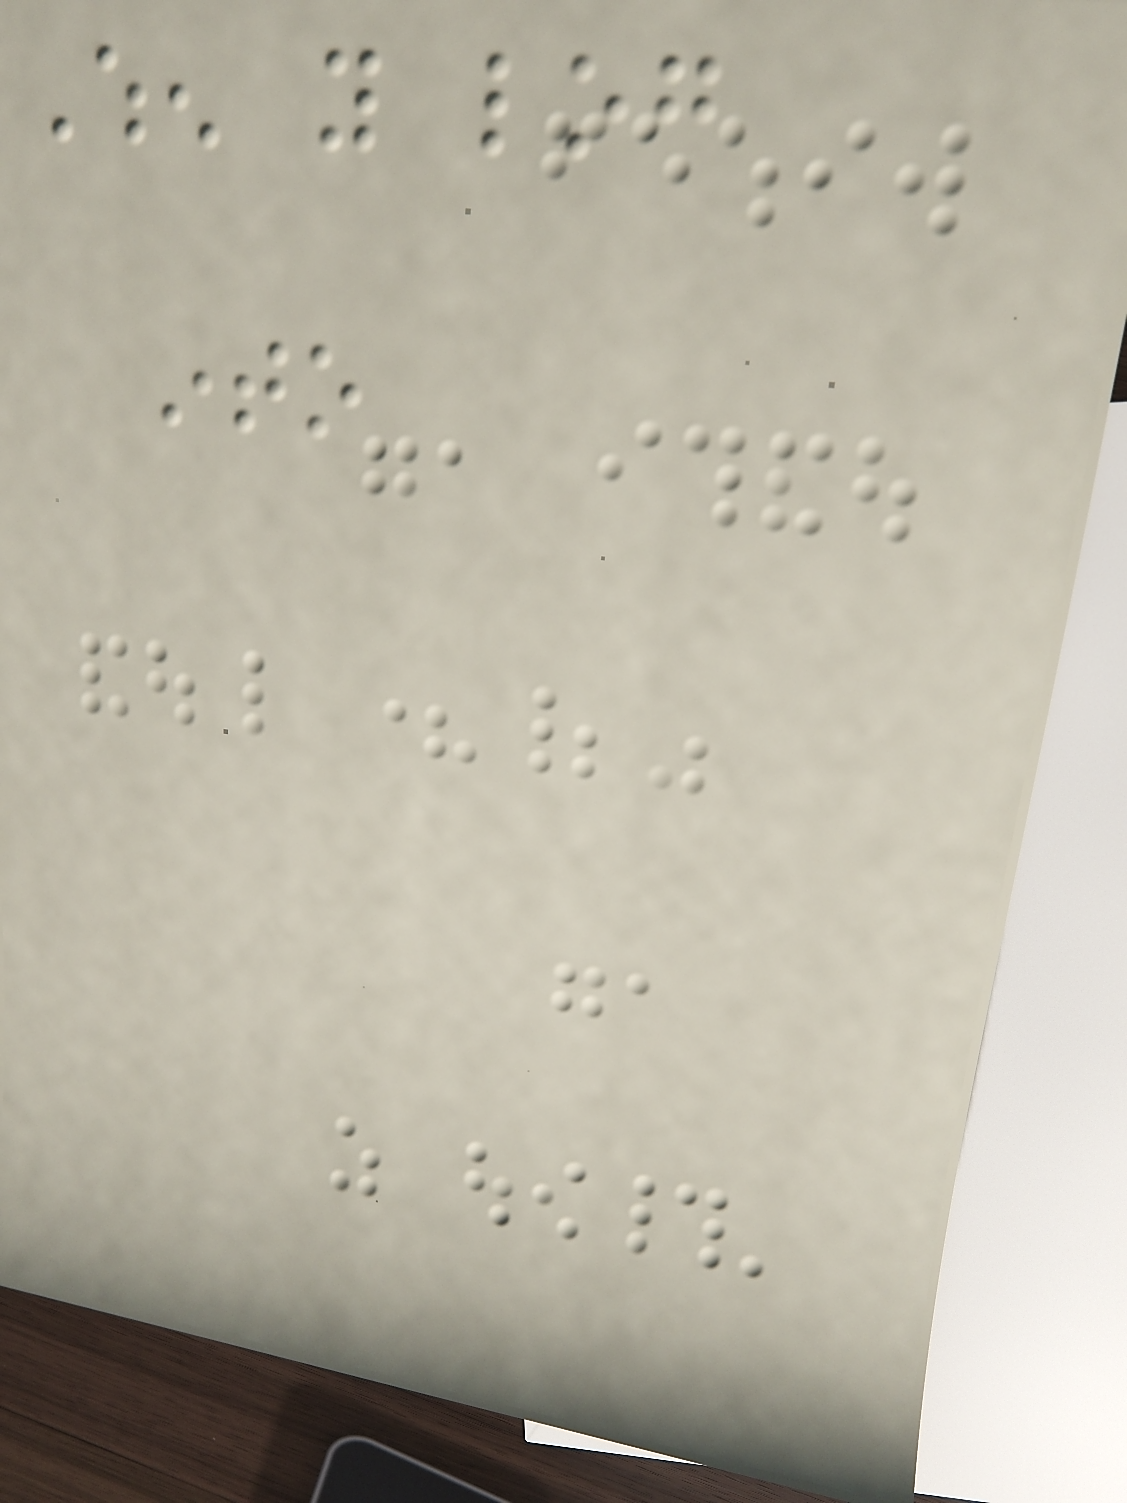When you log
into
